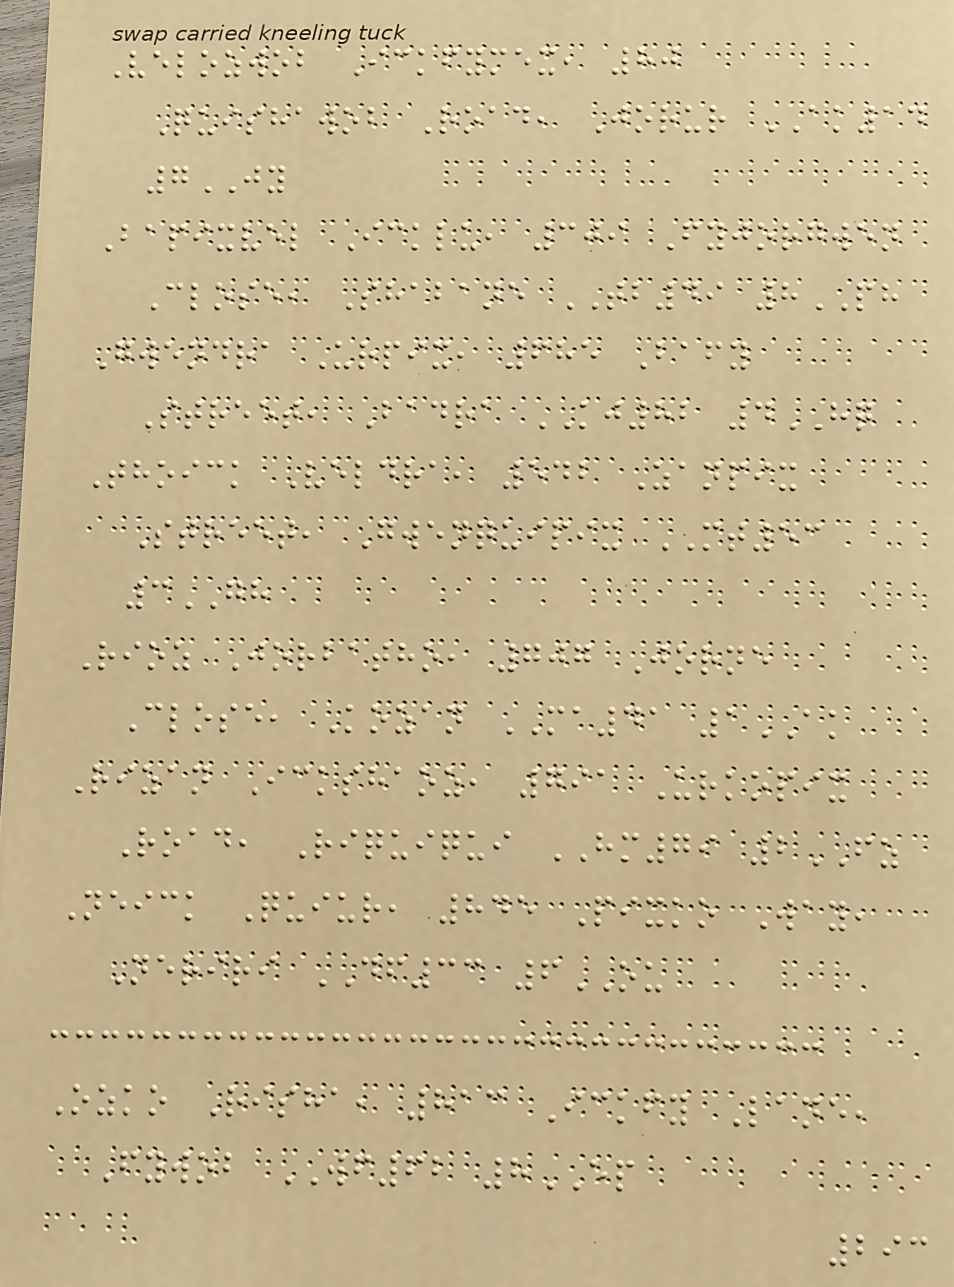Velozwob Ickfymex, 80
Quishawob Road, Jorur AK14
7JY
Bapixvel Icklu, 309 Fyjorgwen
Close, Shabane TB49 8PH
Gwendra Urpix, 685 Bafy
Street, Badra KJ82 4HQ
Thoick Veldra, 542 Zanpix
Street, Gwenquipix MT53
3GH
Rioz Jorbatho, 707 Jorne
Close, Kozan MA41 1AK
Rizan Ickshaoz, 791 Urkopix
Road, Riquiqui HM79 2FZ
Neick Quiur, 845 Pixko Way,
Neriri DF33 6OU
Ozko Risha, 813 Ickfy Lane,
Fywob WF62 8EP
293
